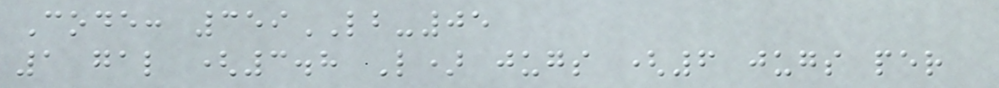Code: 359LB-05
1 gal (3.8 L) jugs (6 jugs per
